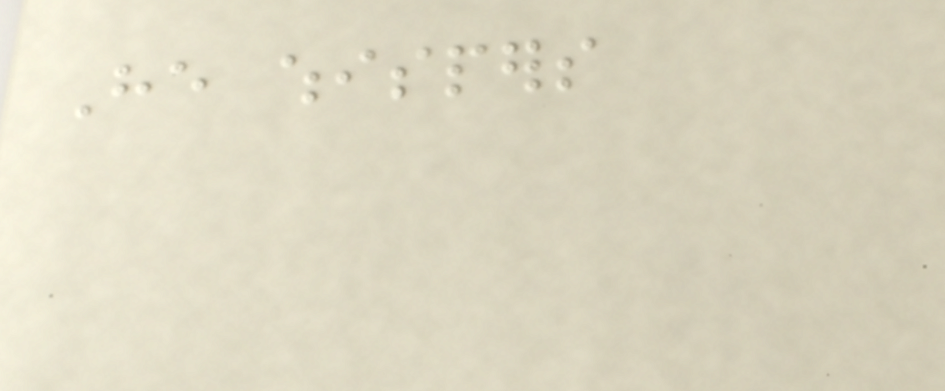He whispers
